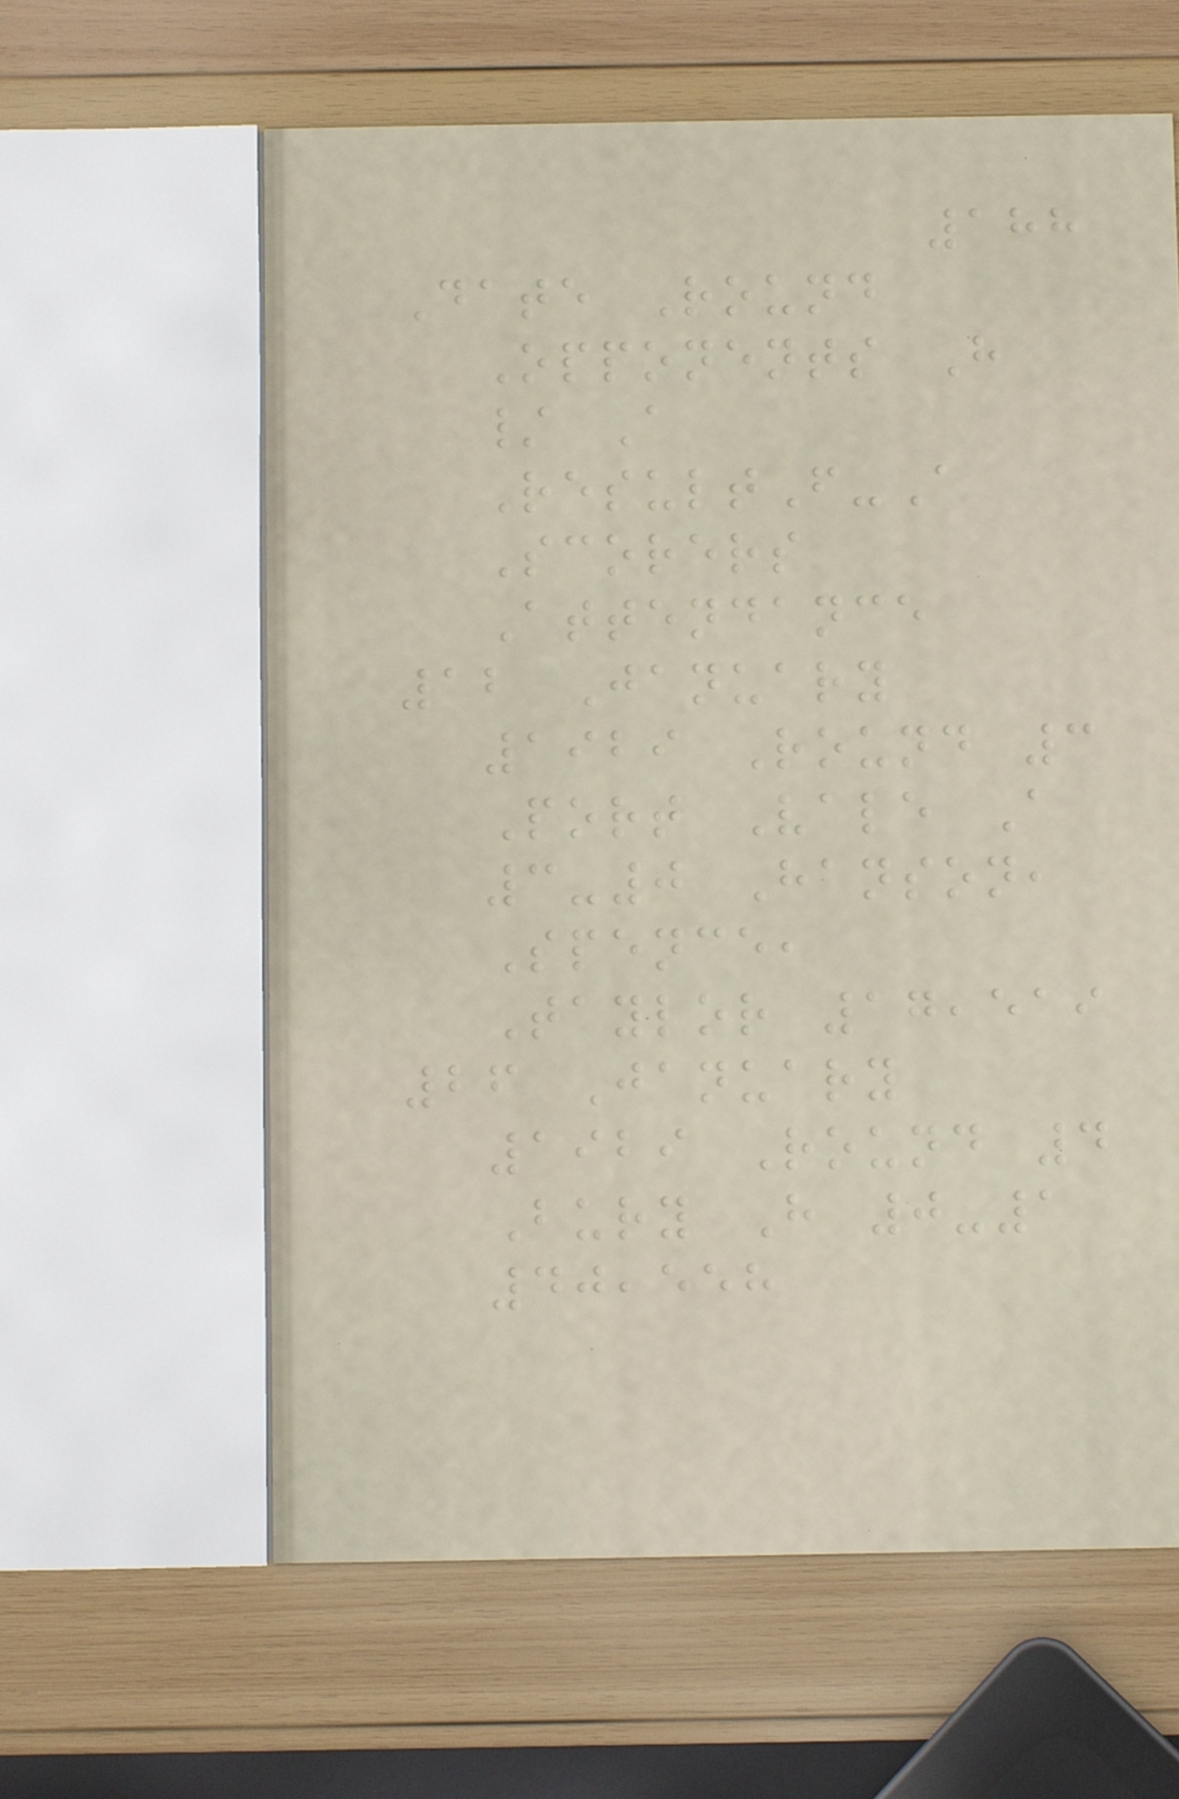188
Date Round
Opponents H
/ A
ResultF-A
Scorers
Attendance
12 January
1929 Round 3
Port Vale A
3-0 Hanson,
Spence,
Taylor 17,519
26 January
1929 Round 4
Bury H 0-1
40,558
